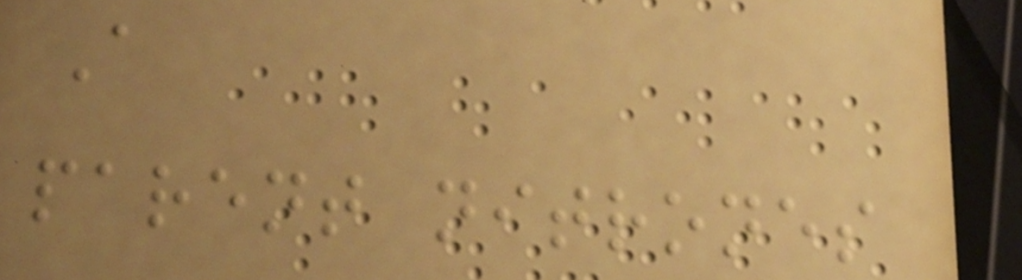A
parent nitrones
